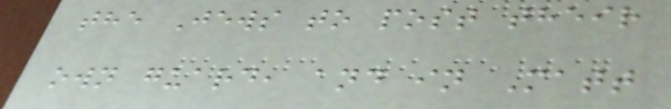the Jews to post their
own guard, and in Matt
